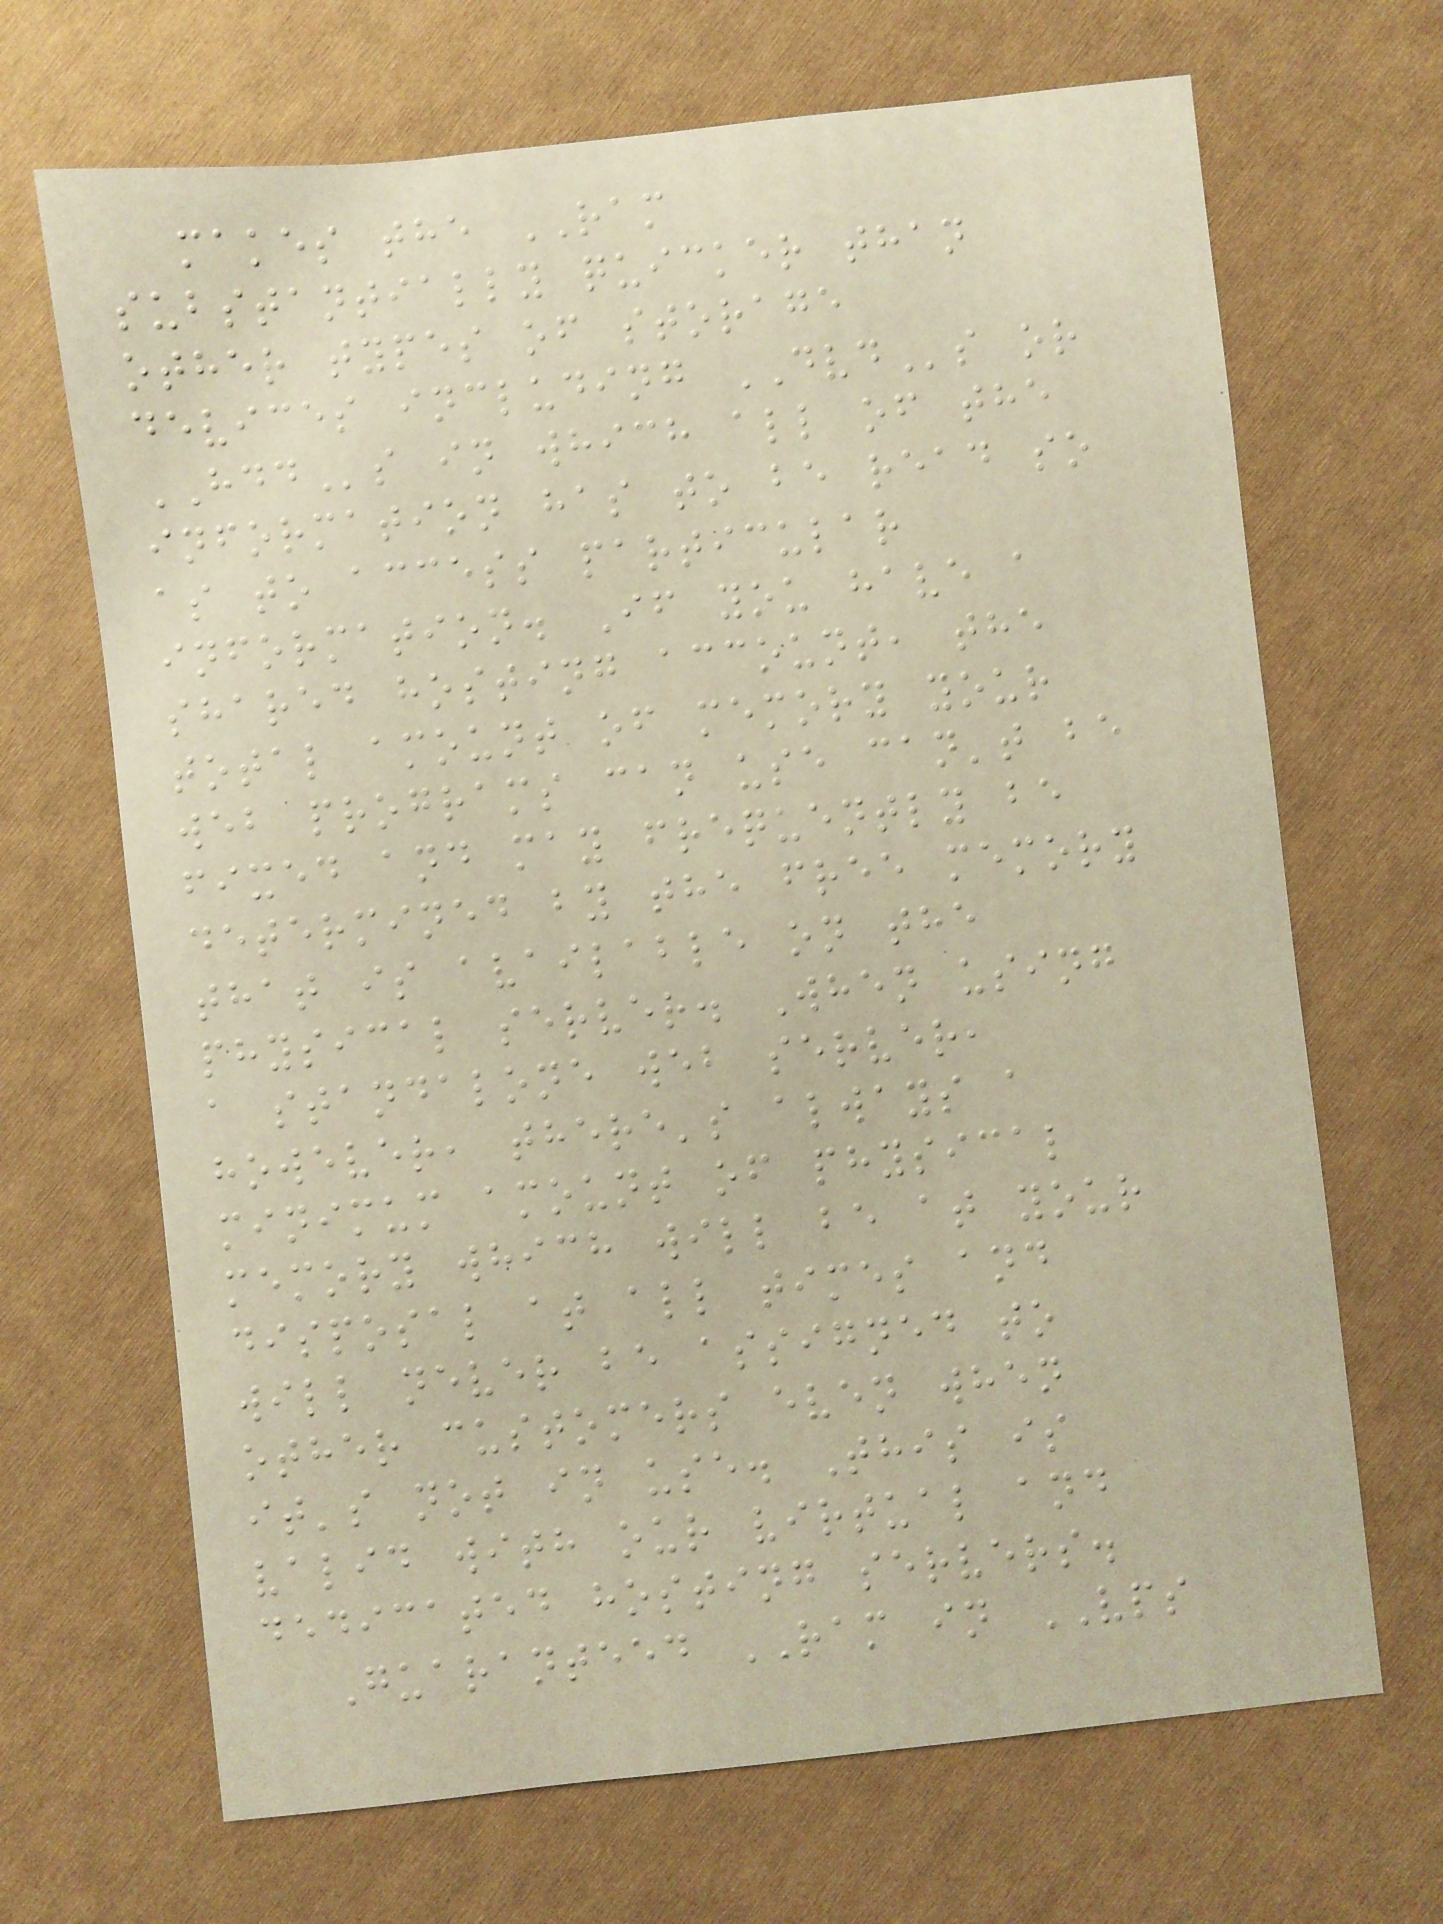makes the RAM
substantially quicker than
other types of storage
devices including DVDs or
HDDs in which all of the
information has to be read so
as to access particular
information. If you have a
shared hosting account, the
total amount of memory your
web programs can use can't be
fixed and may frequently be
determined by the free memory
that is available on the
physical server. When using
a standalone web server,
however, there's always a
minimum amount of physical
memory which will be at your
disposal at all times and
will never be assigned to
other customers even when
it's not in use. This is
valid with our virtual and
dedicated hosting servers.
Guaranteed RAM in VPS
